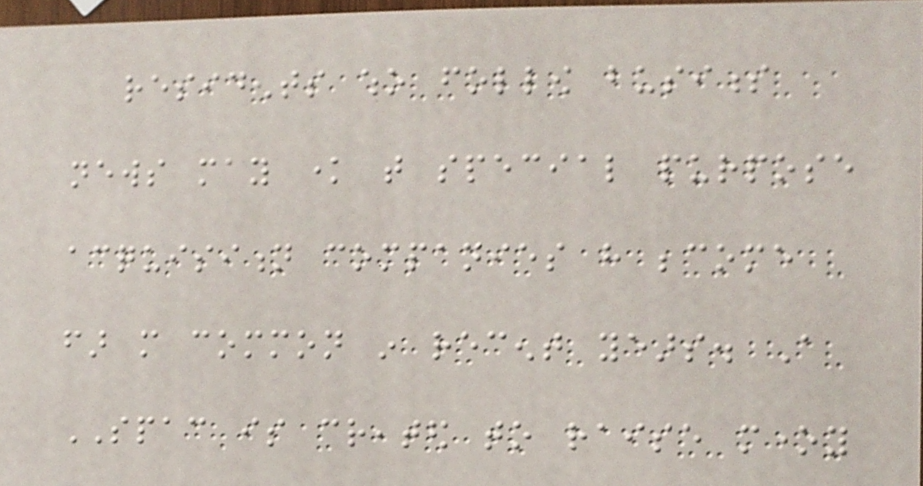residents who follow business
news may know that special purpose
acquisition companies have become
far more common in recent years. A
SPAC is created to raise money
